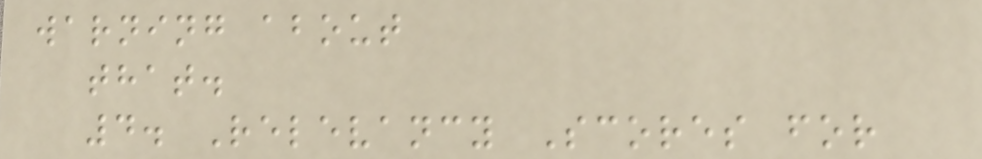warning about
that.
4. Relevancy Scores for
